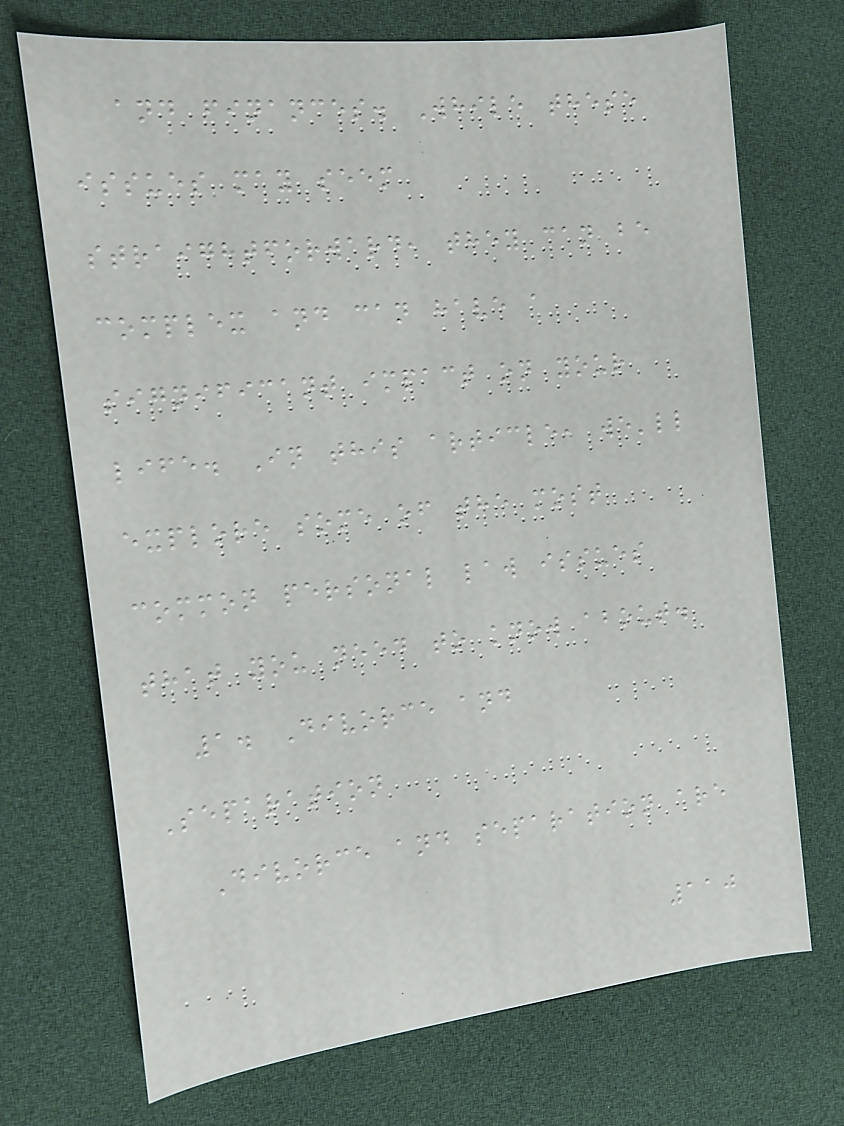and finances. While these
issues may seem
straightforward, they can be
complex and can have a
significant impact on your
life. In this article, we'll
explore some of the most
common personal law issues
that you need to know about.
1. Divorce and
Separation
Divorce and separation are
110
